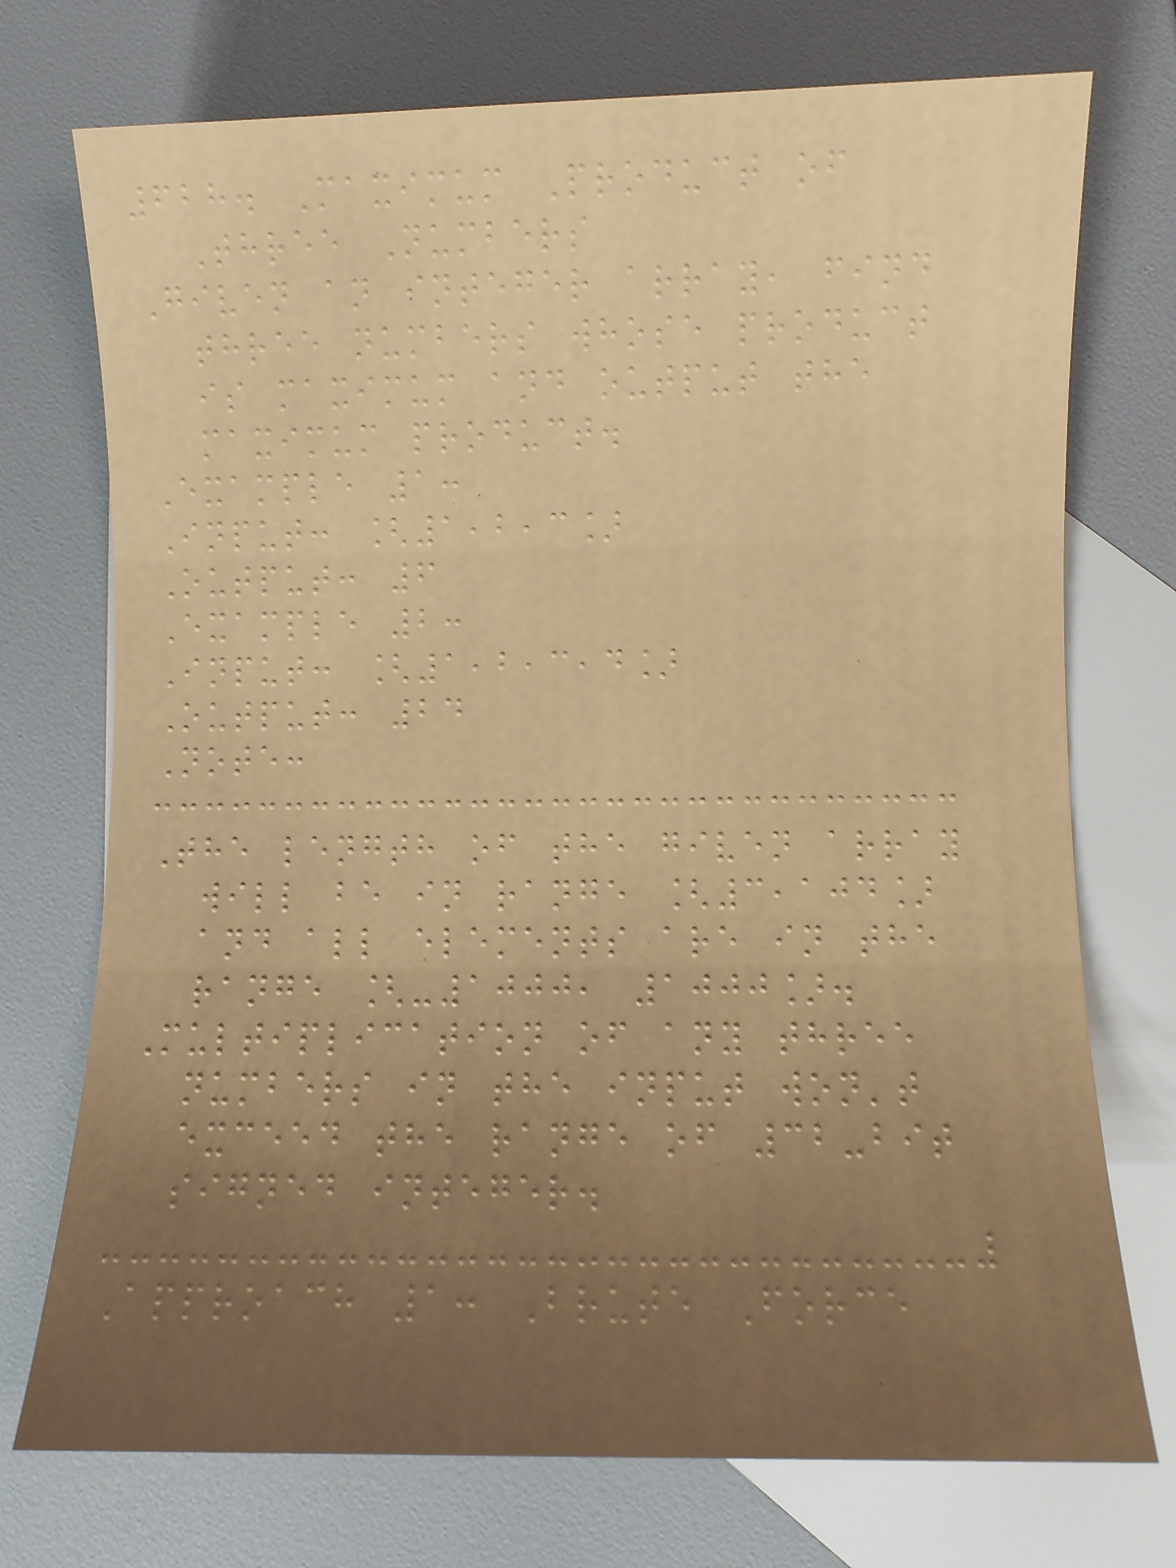628. Maximum Product of
Three Numbers
Given an integer array, find
three numbers whose product
is maximum and output the
maximum product.
Example 1:
Input: [1,2,3]
Output: 6
Example 2:
Input: [1,2,3,4]
Output: 24
Note:
The length of the given array
will be in range [3,104]
and all elements are in the
range [-1000, 1000].
Multiplication of any three
numbers in the input won't
exceed the range of 32-bit
signed integer.
Approach 1: Brute Force
